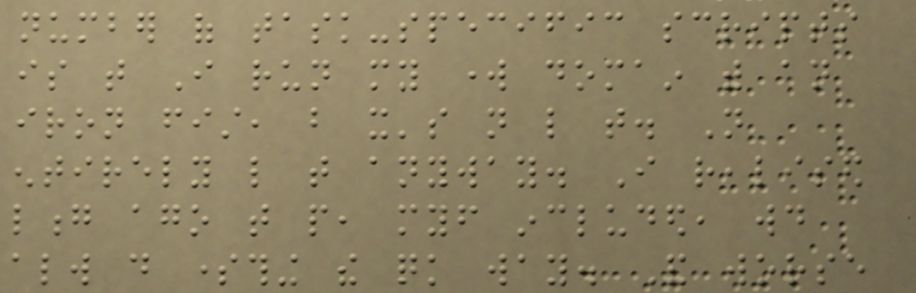number of task-specific scripts
is that I run my work domain with an
iron fist, but it's not like that. Not
entirely like that anyway. I realised
long ago that people, myself included, would
always do something the quick way. And worse
